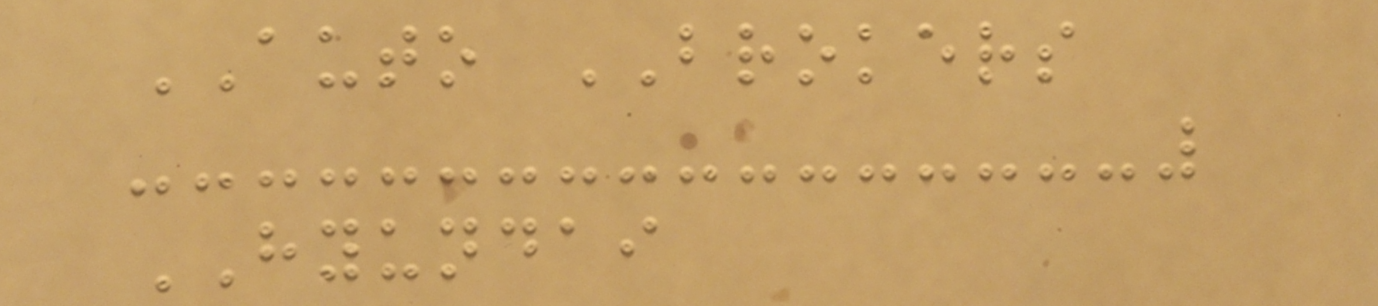AUTO BROKERS
HYUNDAI
